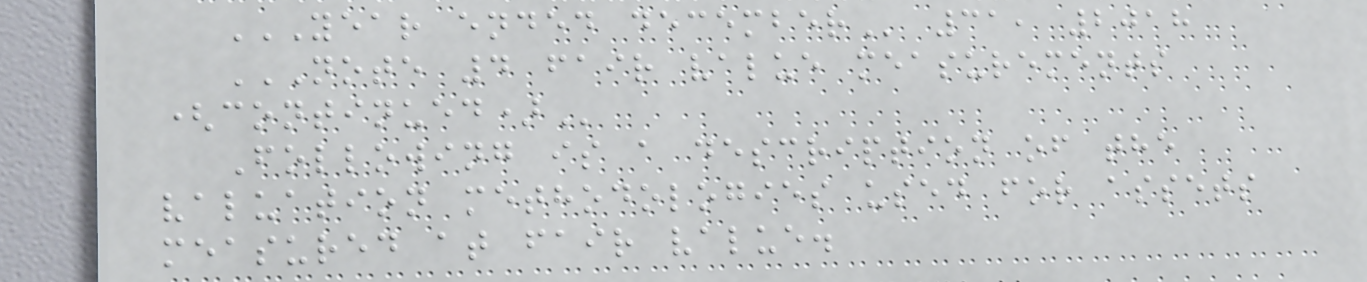YEAR ENDED DECEMBER 31, 2018
NOTE 4 FAIR VALUE MEASUREMENTS
(CONTINUED)
Following is a description of the
valuation methodologies used for assets
measured at fair value.
